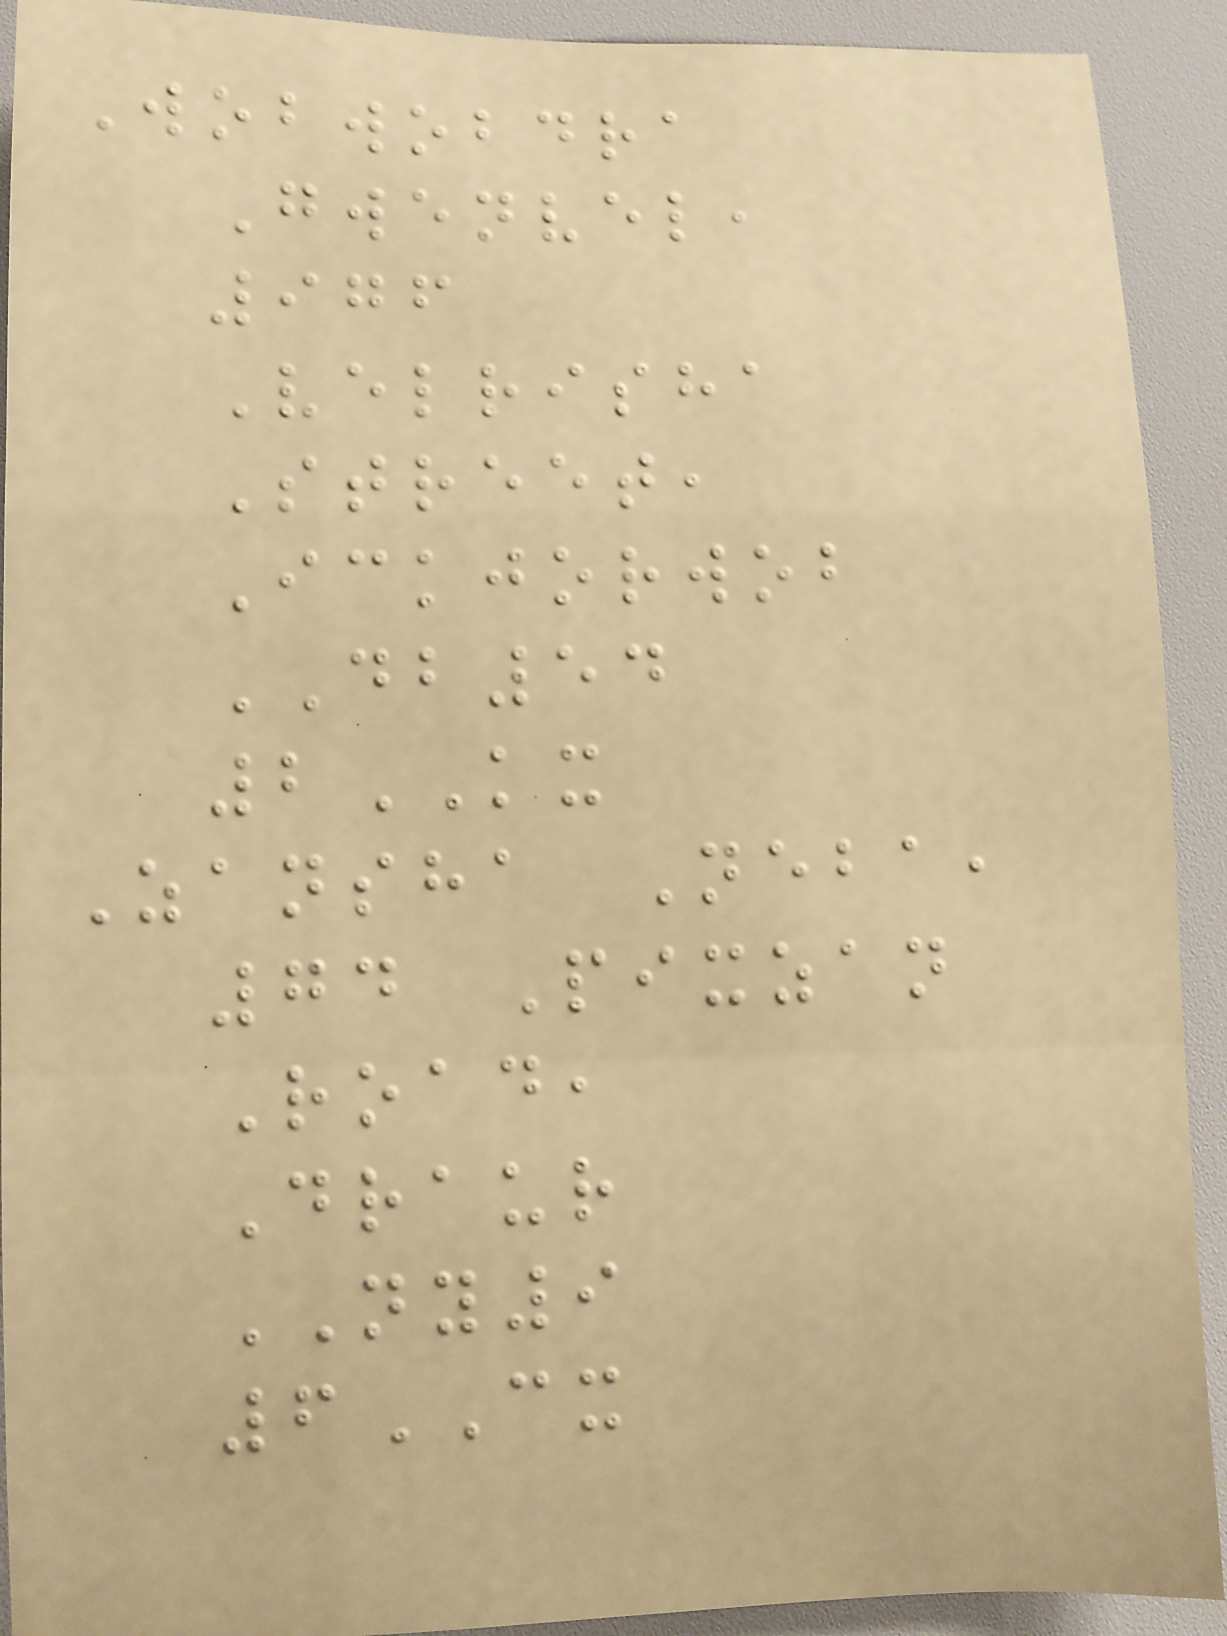Wobwobdra
Gwenvel,
976
Velrisha
Street,
Ickjorwob
DB54
2KX
Zansha Neba,
74 Pixzan
Road,
Draur
NY9
6CX
